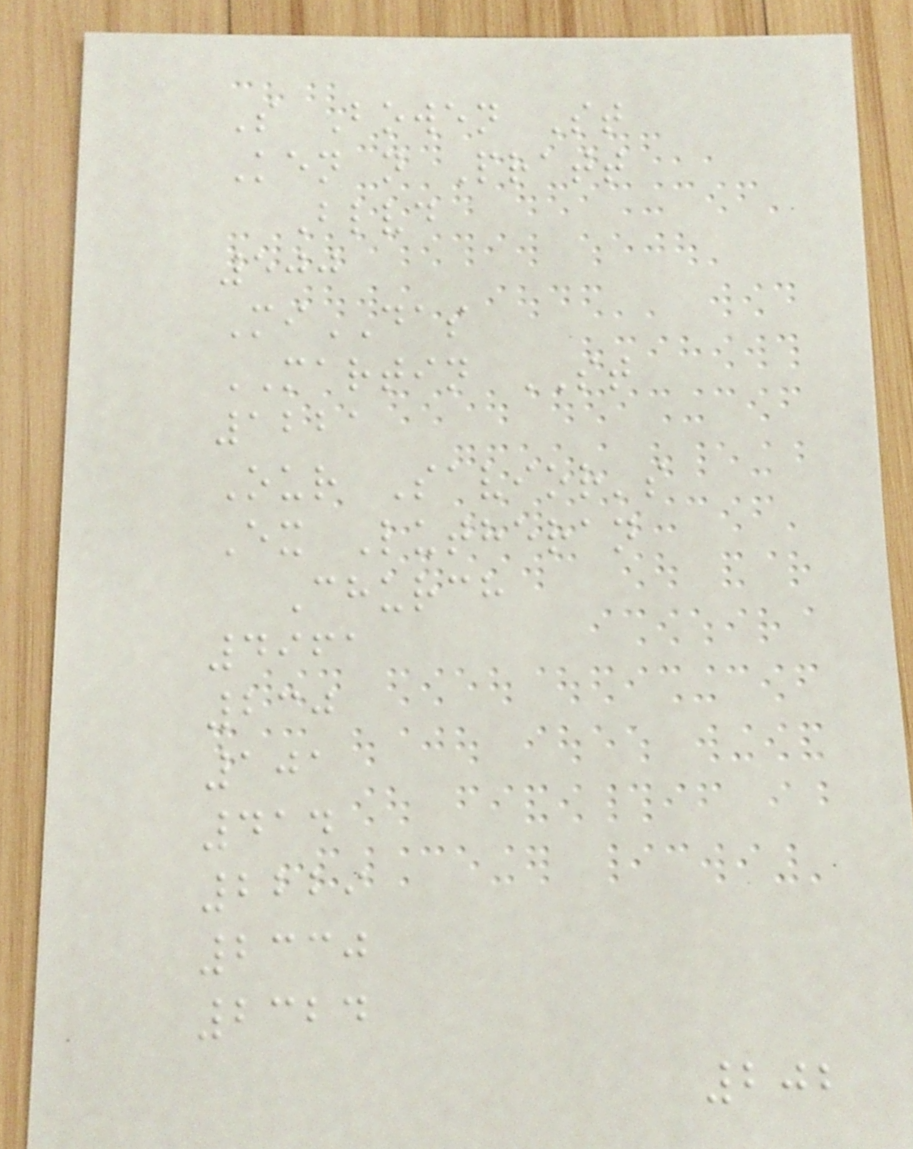S Bowen St
Ken n Pratt
Blvd
500
MiDAS
MARTIN ST
1221
Our Savior's
Ex Lutheran
Church
4961
230
101
414
2229
2330
2324
202
